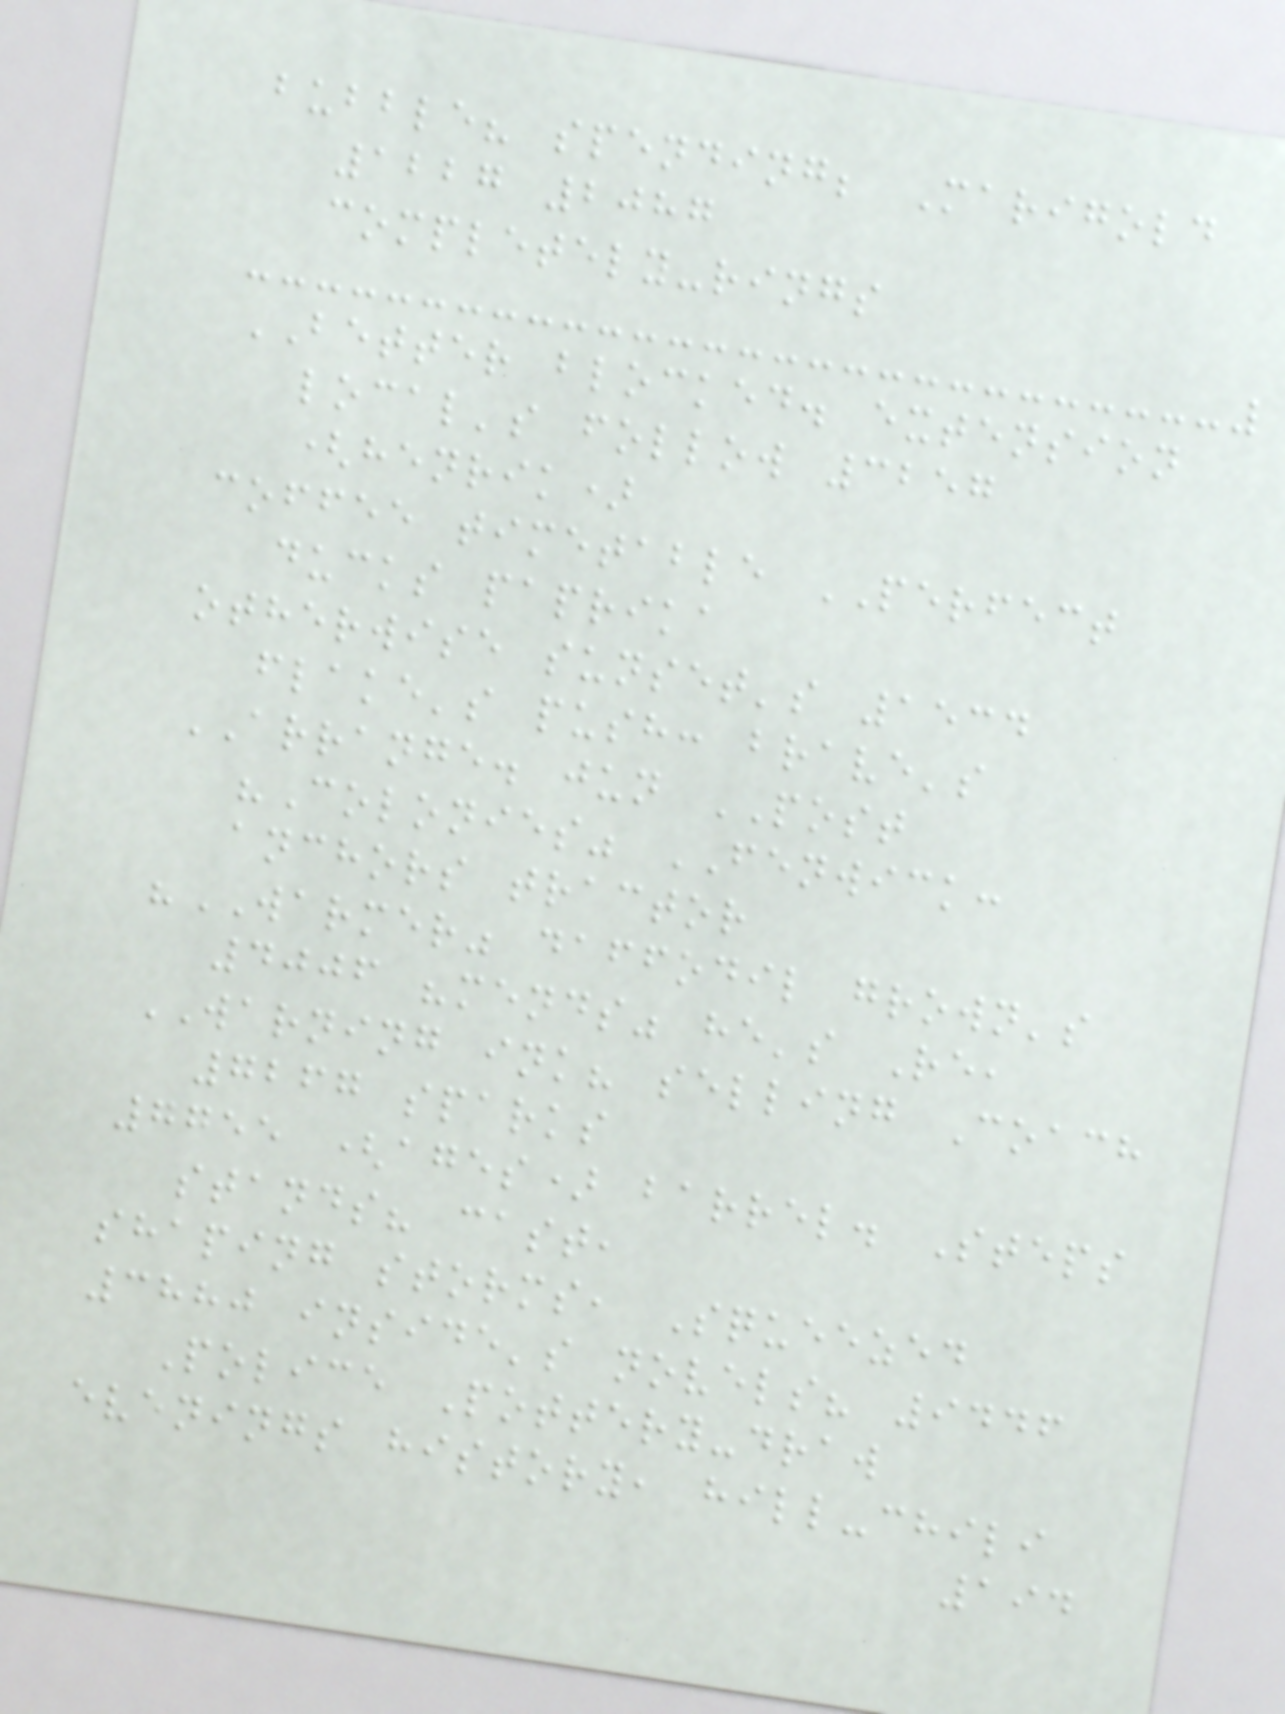bubble? spending; Marigold
1227 2087
completely-rings
BETTER blocked. extension
local's follow 3257
(henrik)
coffee timetable PERFECT
ducks paprika
otherwise sunset's 1534
flake's push: brave's
ARRANGE. jun POST
"Colonies" FENWICK:
anchors tractor
"WARMER" daffodil grown's
4006 "mends" he's Re,
WARNING ink? selling Coach
7267 sparks
7755 (ages) barrel. Steps
stands? cast,
shaping storms, Squeezed
3880 inside's novels? 9446
Police Pottery-draw
evenings history, hill-chili
194
